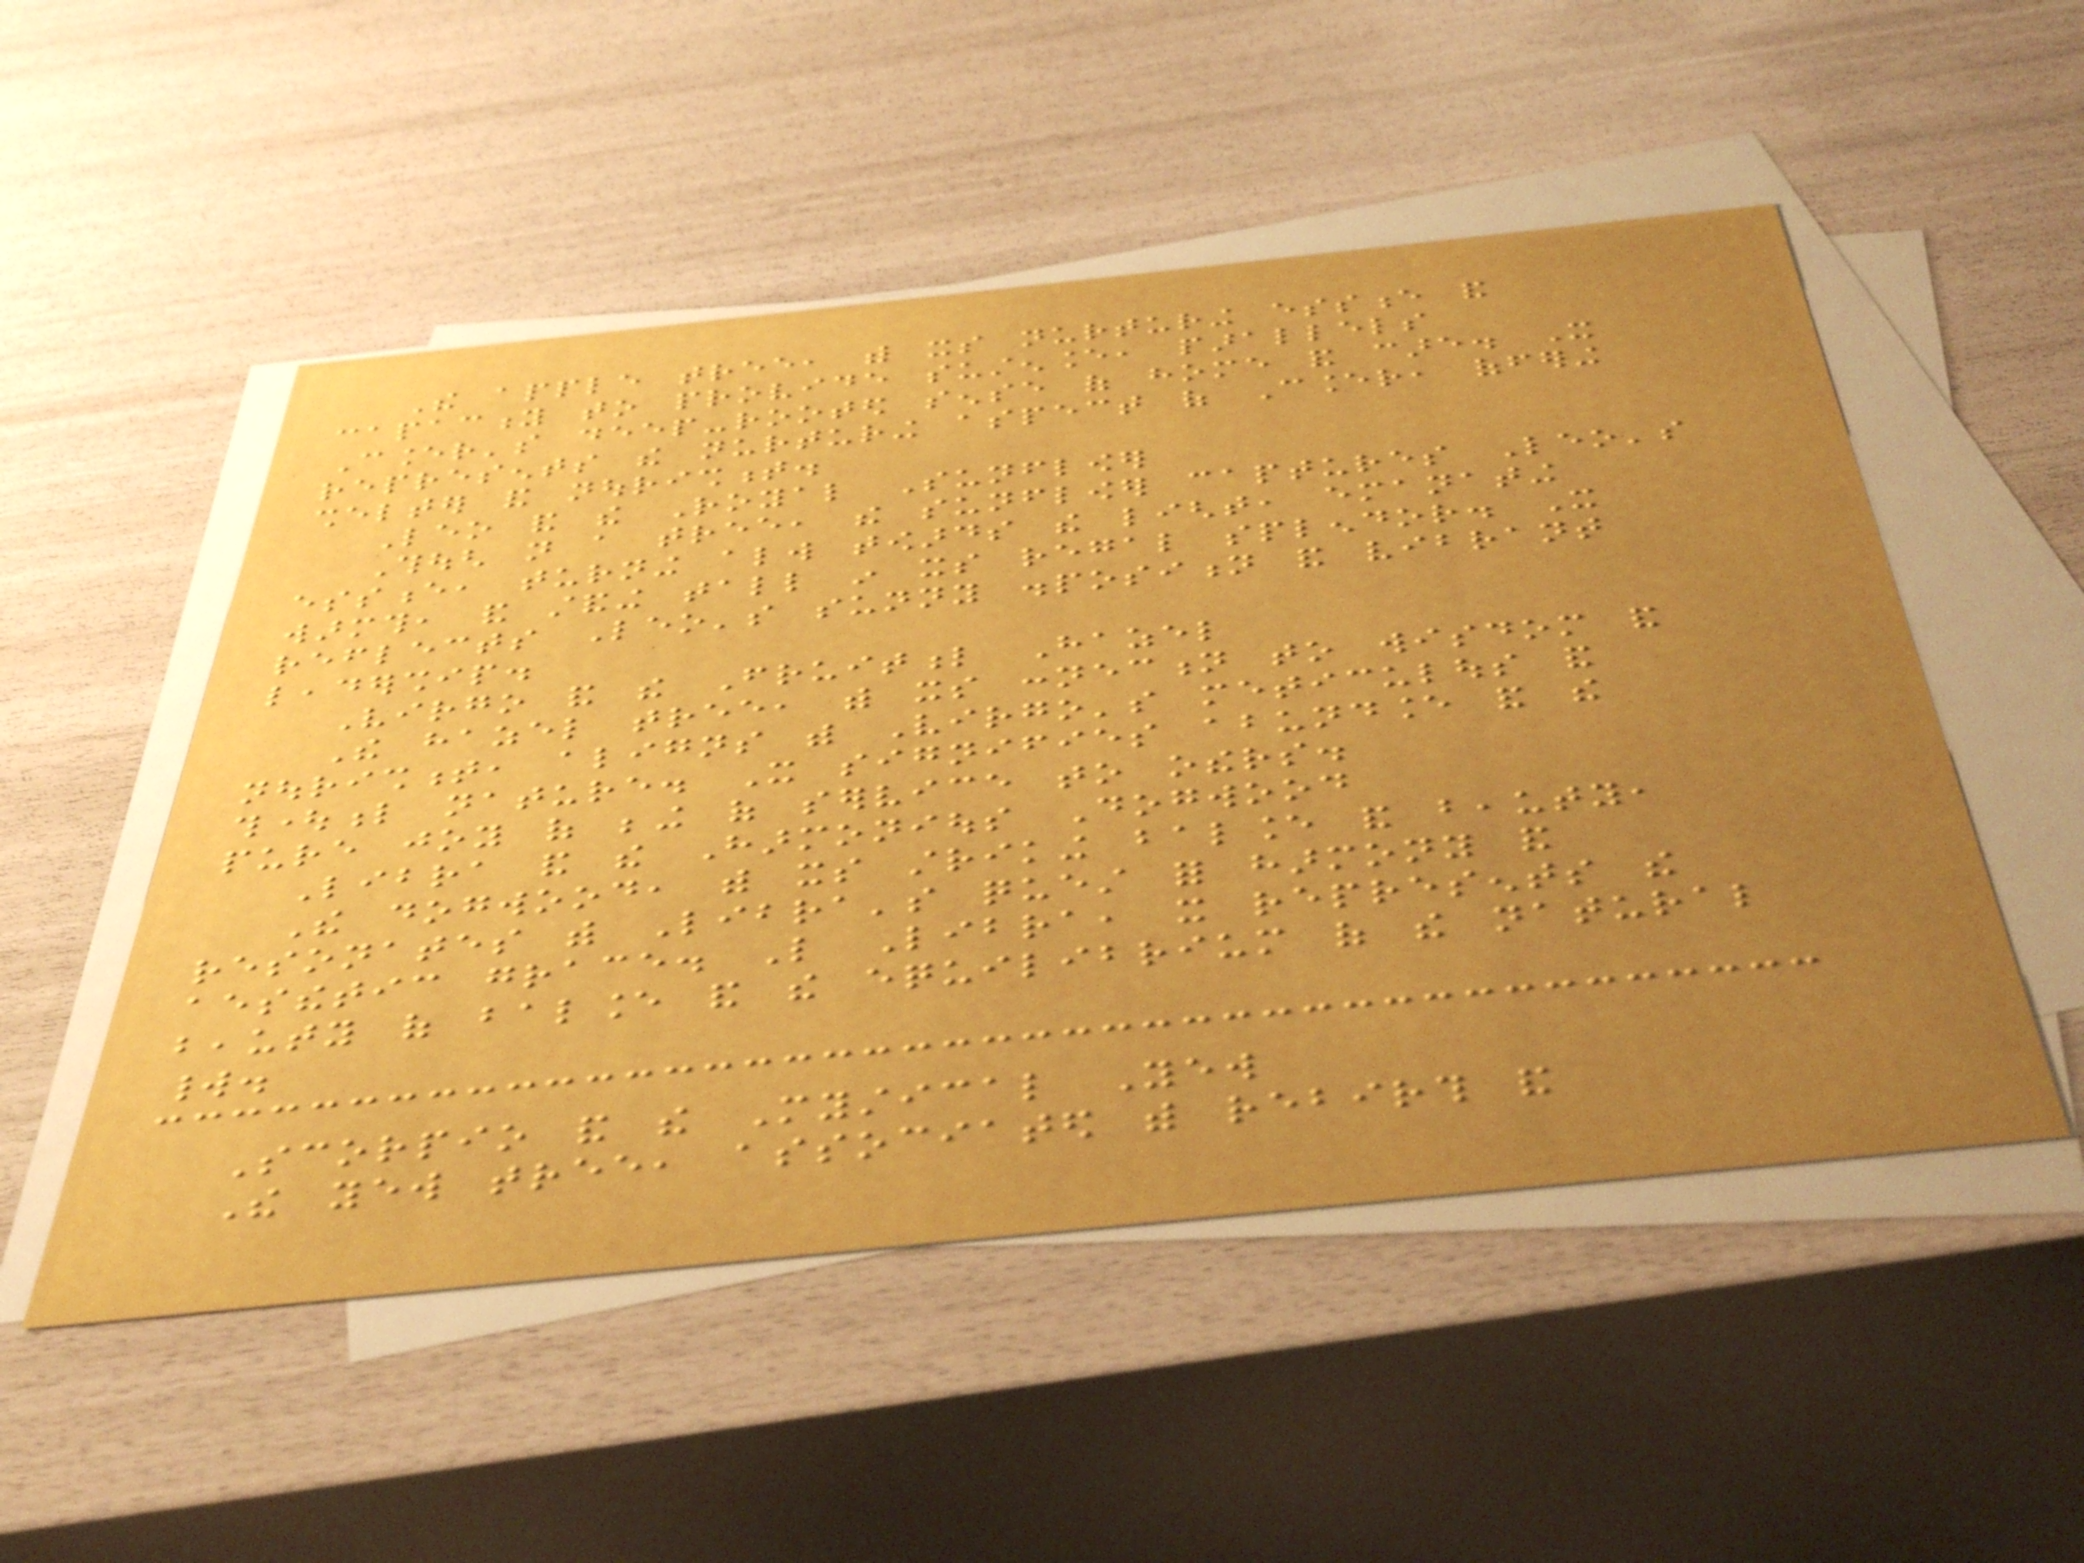The apple tree, with its nurturing essence and
capacity to provide sustenance, parallels
Cancer's deep-rooted sense of home and care. It
represents the nurturing aspect of Cancer, offering
shelter and nourishment.
Leo and the Royal Sunflower
Though not a tree, the sunflower captures Leo's
essence, turning always towards the light, emanating
warmth, and standing tall in its regal splendor. It
reflects Leo's sunny disposition and vibrant
leadership.
Virgo and the Fruitful Hazel
The hazel tree, with its connection to wisdom and
nourishment, aligns with Virgo's meticulous and
thoughtful nature. It signifies abundance and the
pure joy of being of service to others.
Libra and the Harmonious Dogwood
The dogwood, with its striking balance and beauty,
resonates with Libra's quest for harmony and
aesthetic grace. Like Libra, it represents the
beauty of balance and the equilibrium of the natural
world.
Scorpio and the Mystical Yew
The yew tree, associated with rebirth and
